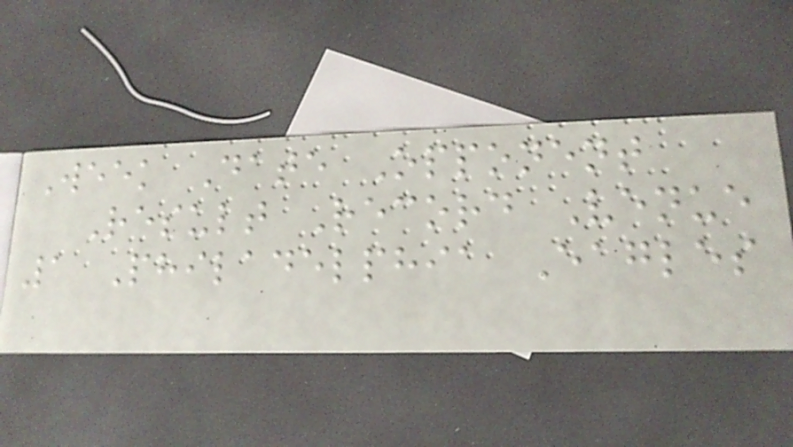Week Date Opponent
Result Record Venue
1 Philadelphia Eagles
